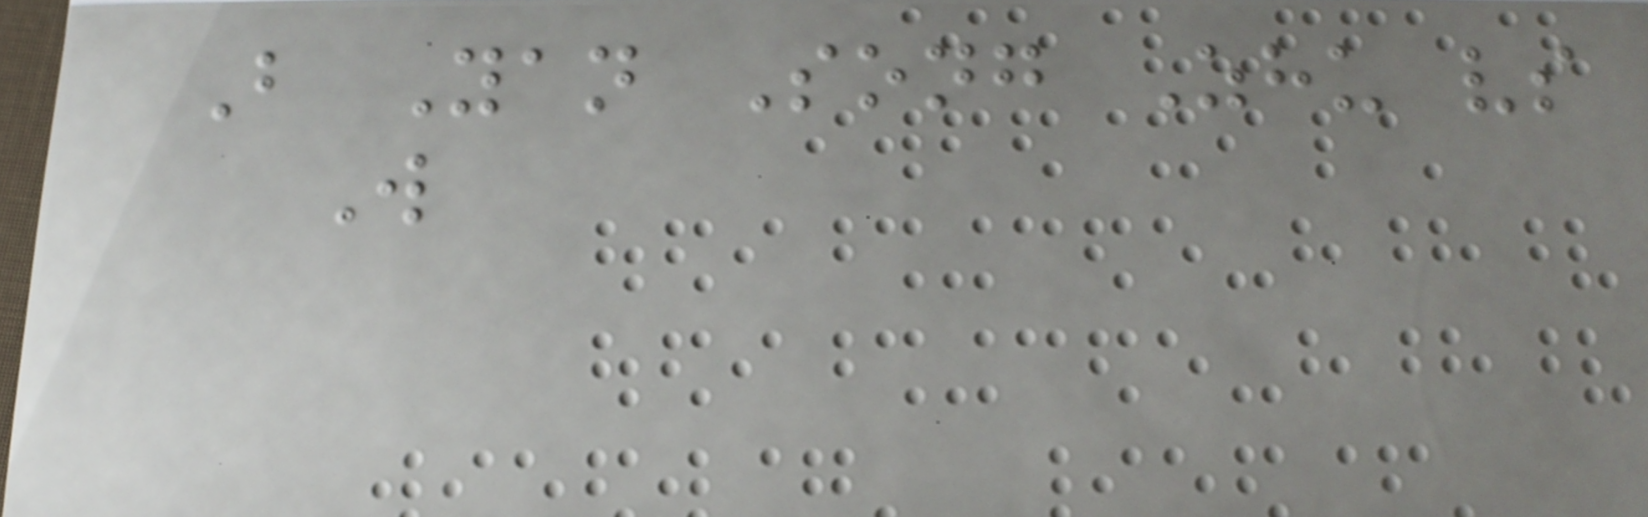B Yan Song Zhu vs
W
